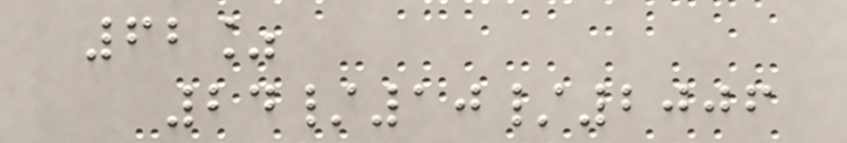62%
24/10/2006
